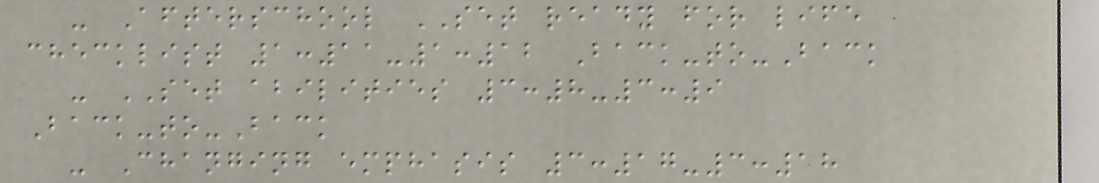- Afterschool SET ready for life
checklist 1:11-1:12 Back-to-Back
- SET abilities 3:8-3:9
Back-to-Back
- Changing emphasis 3:17-3:18
